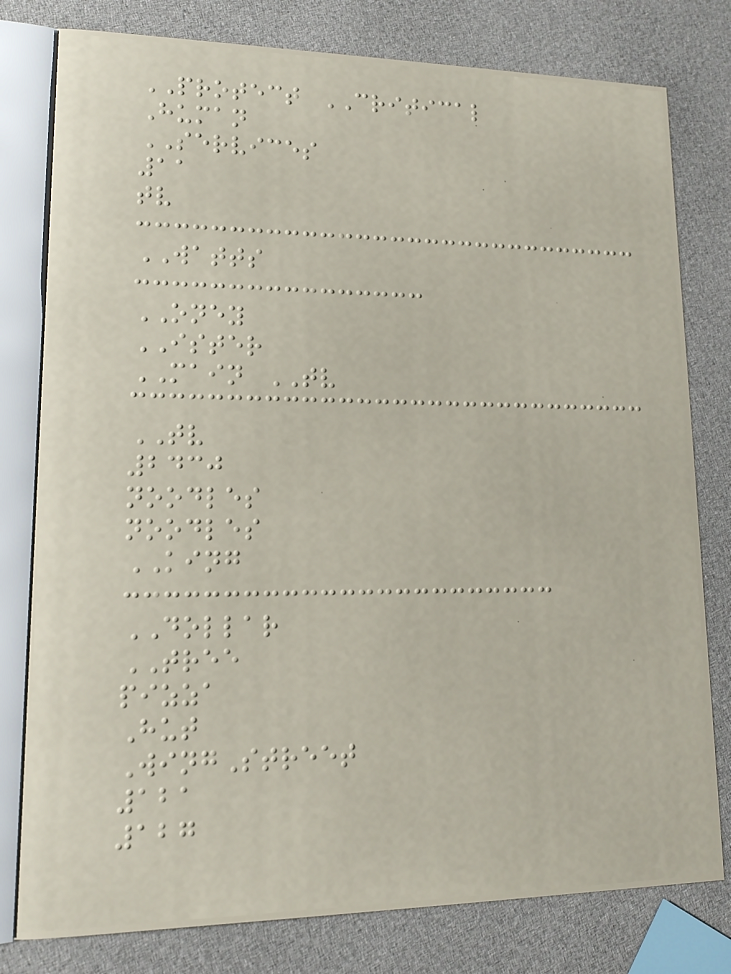PROTECT CRITICAL
Human
SERVICES
11
tv
WATTS
ONEY
ISTER
MAIN TV
TV
2430
noodles
noodles
KING
DOLLAR
TREE
pizza
Hut
WingStreet
121
127
